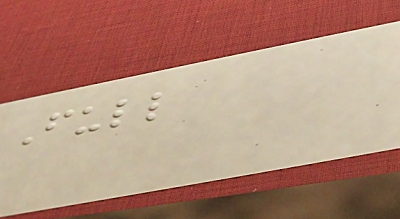Full
